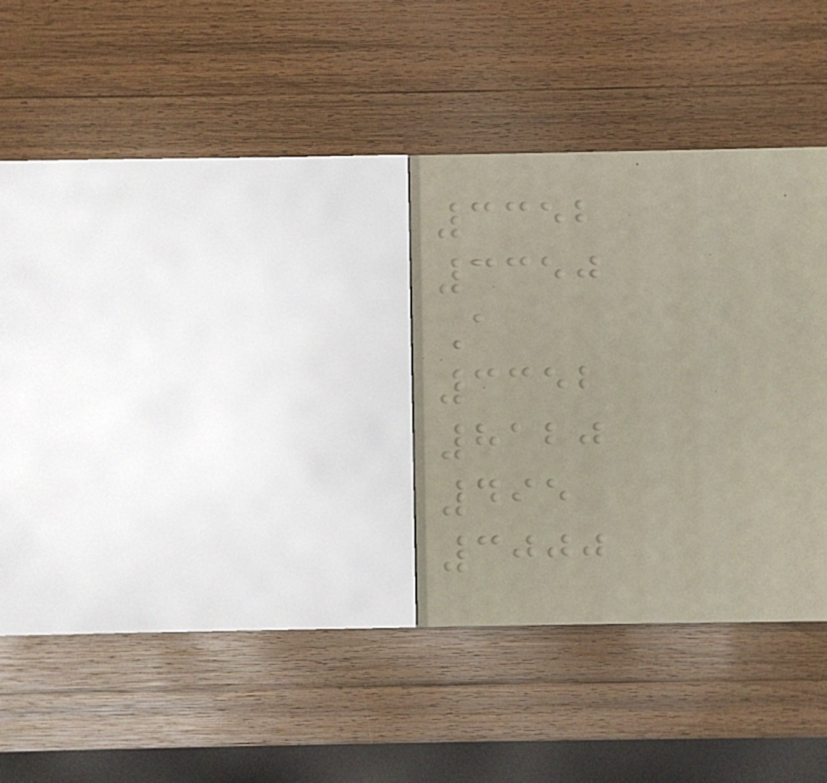3352
3350
A
3352
8120
495
3000
